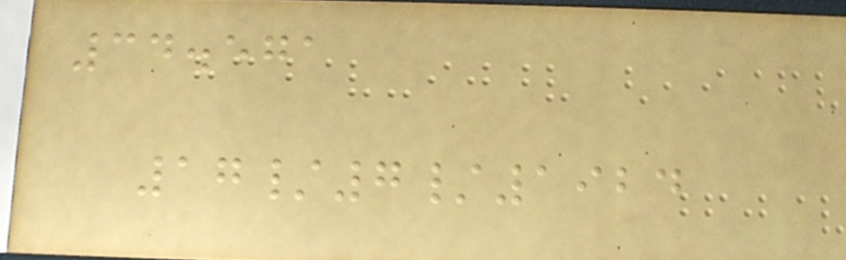34.571
17/7/1924
